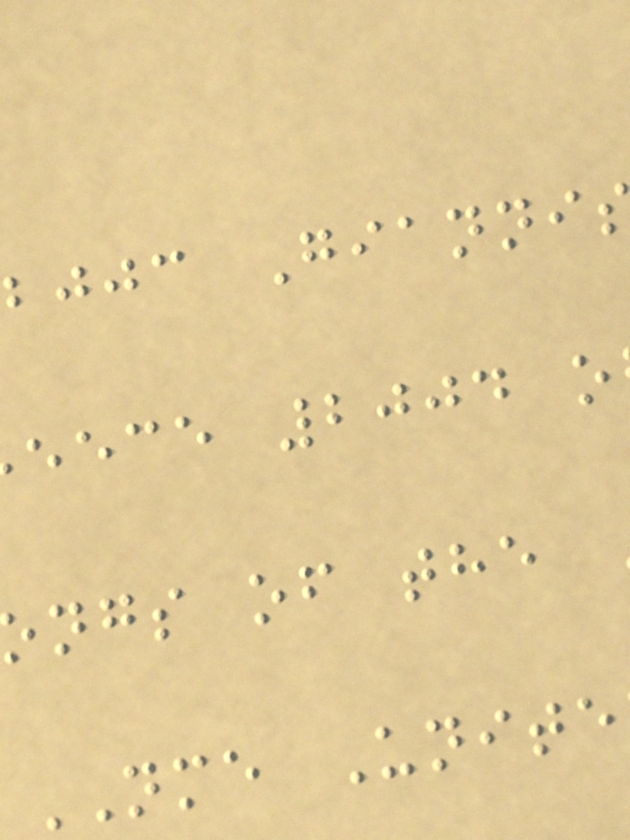bjjc Gianni
eece 2004 o
ngs of the
NME Unite
